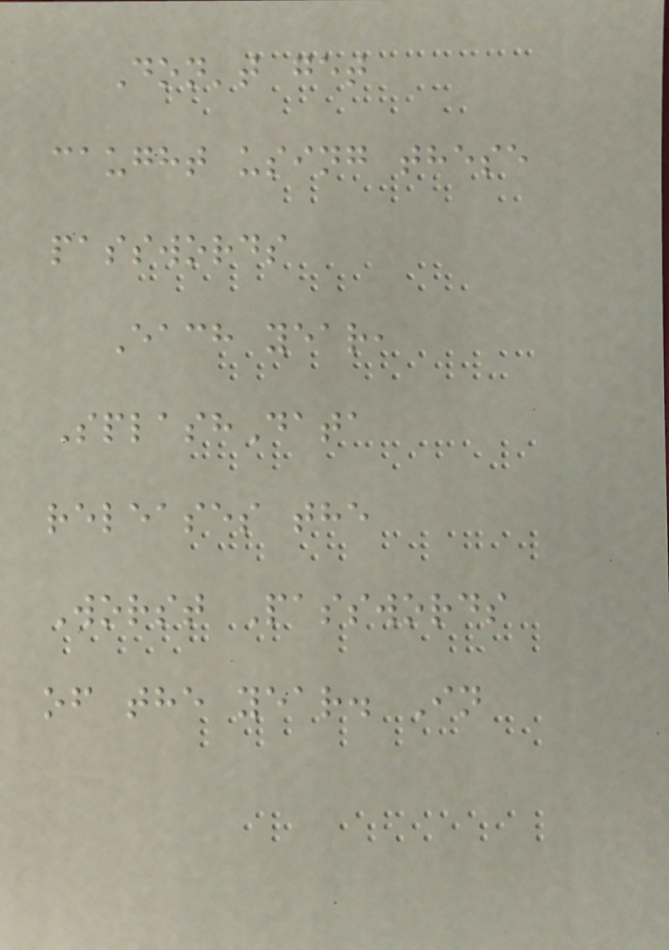Don't get
caught using these
passwords
Each year,
SplashData
releases the
Worst Passwords
of the year. In
